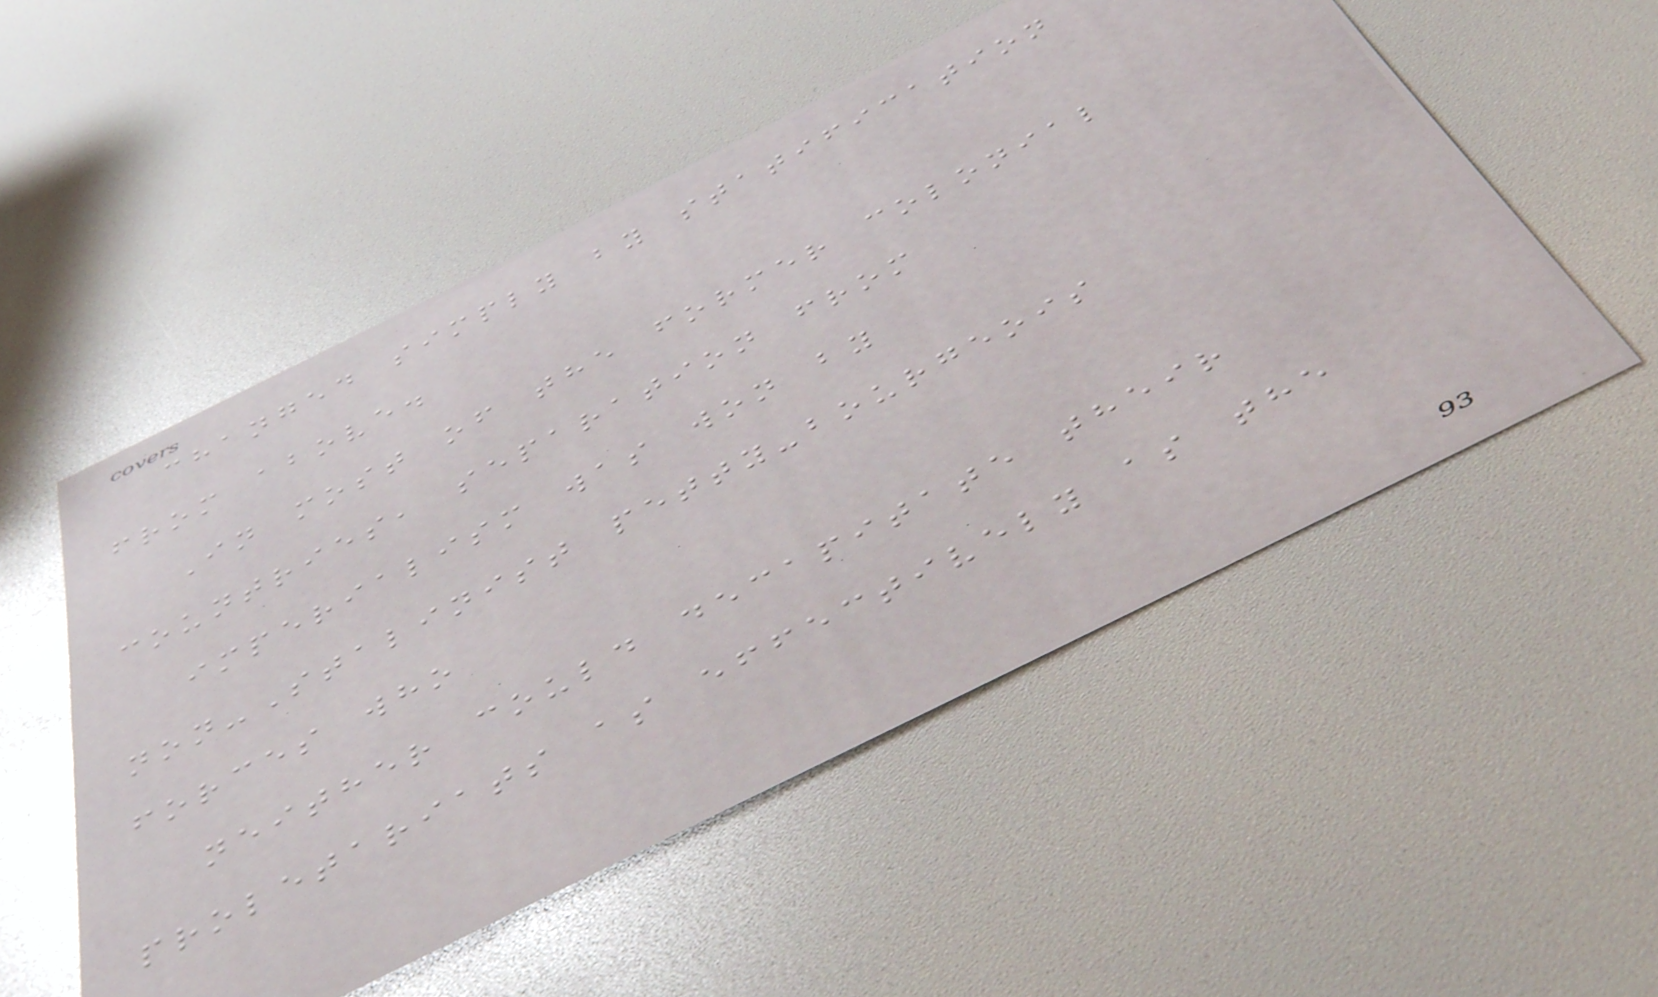changed simply by statification
from above.
In most of the former colonial
countries, separation from
imperialism was won by
non-Stalinist petty-bourgeois
forces who
neither could decapitate their
proletariats as effectively as the
